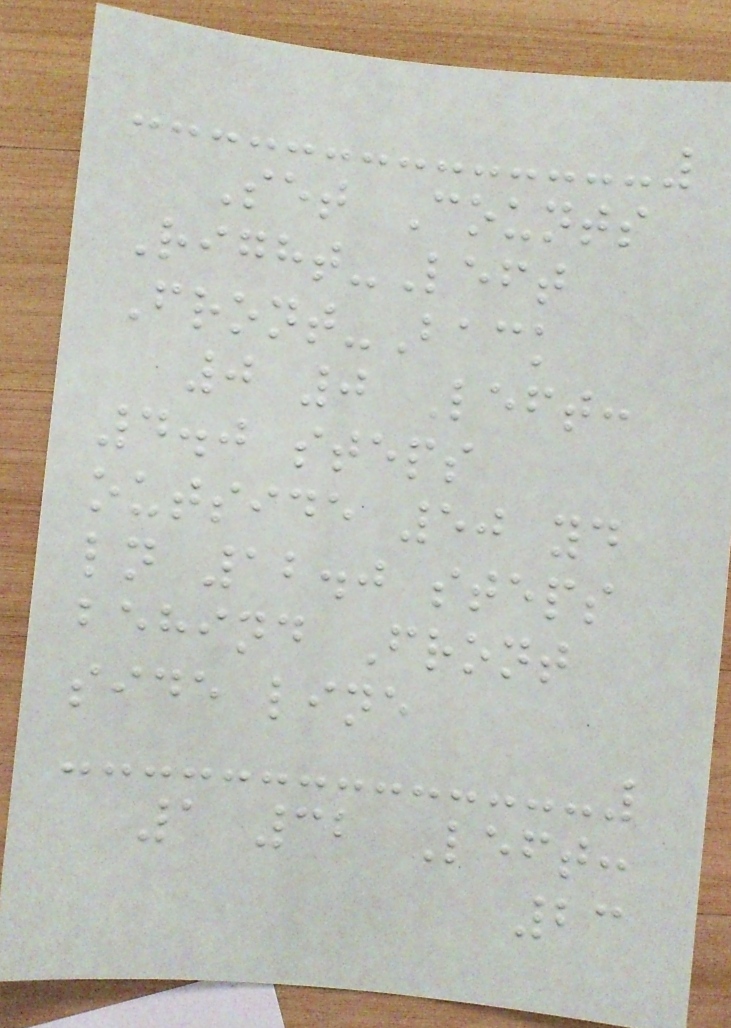Set Counts
Right-Left
Front-Back
0 0 Left:
4.0 steps
outside 50 yd
ln 12.0 steps
behind Front
side line
1 32 Left:
23
